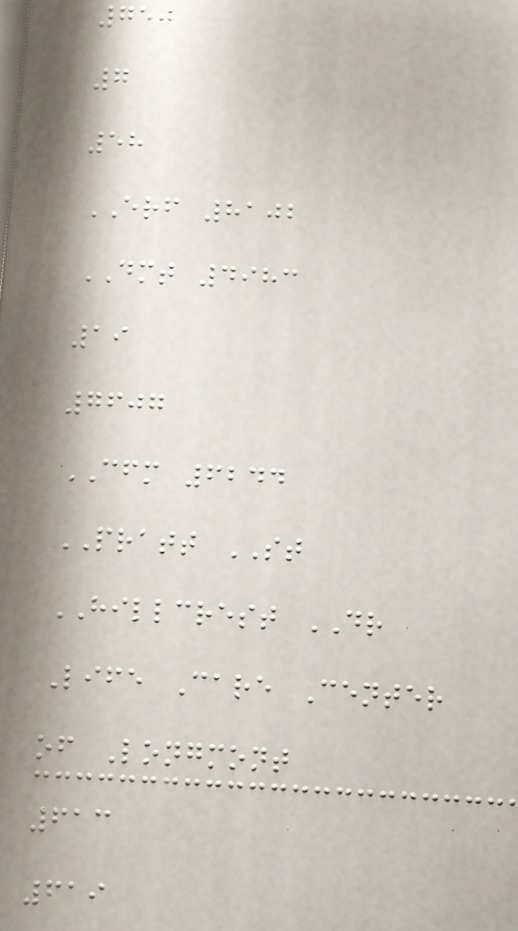750
7
58
ERF 8102
DMT 4983
19
7607
CFM 6244
PRATT ST
HILLCREST DR
Life Care Center
of Longmont
613
619
